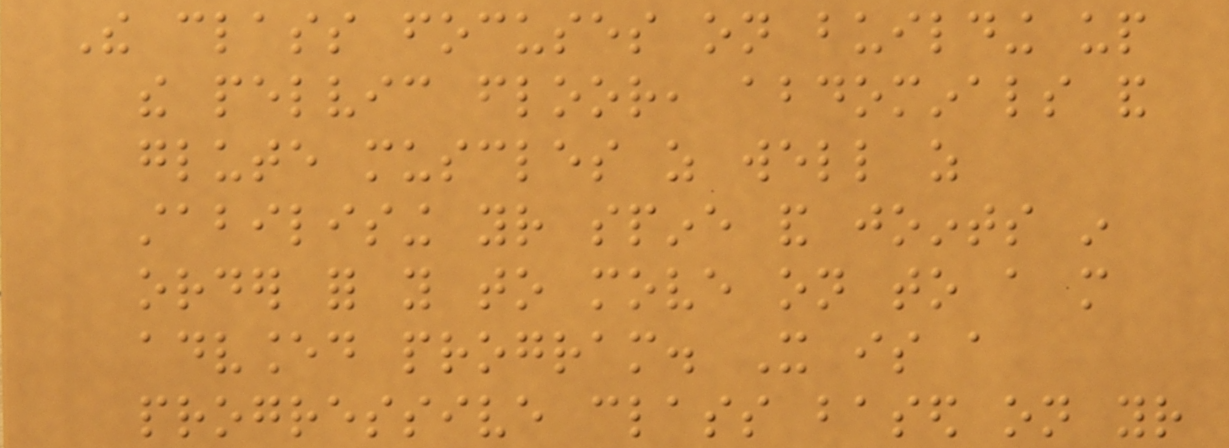The class focuses on building up
the pelvic floor, abdominals and
glute muscles as well as
stabilising your spine and joints in
order for you to move on to a more
advanced program. It is a
progressive class based on your
